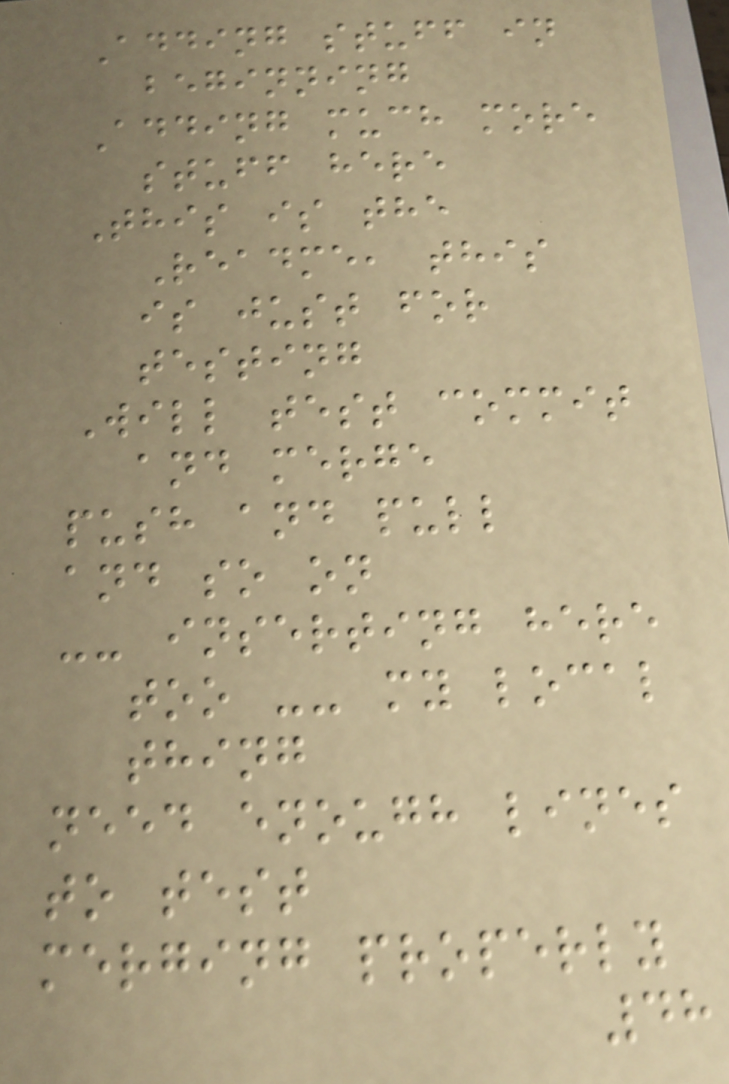Adding stuff in
beginning
Adding much more
stuff here
This is the
Readme, this
is just for
testing
Will test commit
and merge
push and pull
and so on
-- inserting here
too -- my local
thing
need enough lines
to test
merging properly
48
